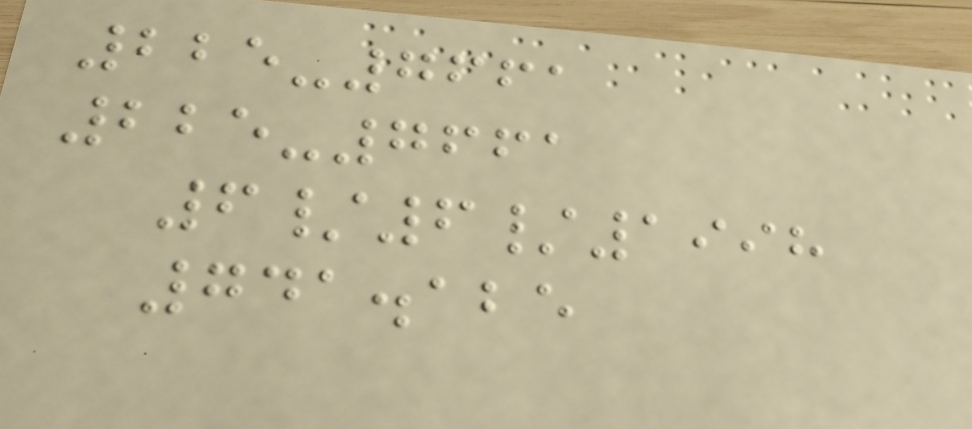225-7661
225-7661
6/6/1998
741.125
